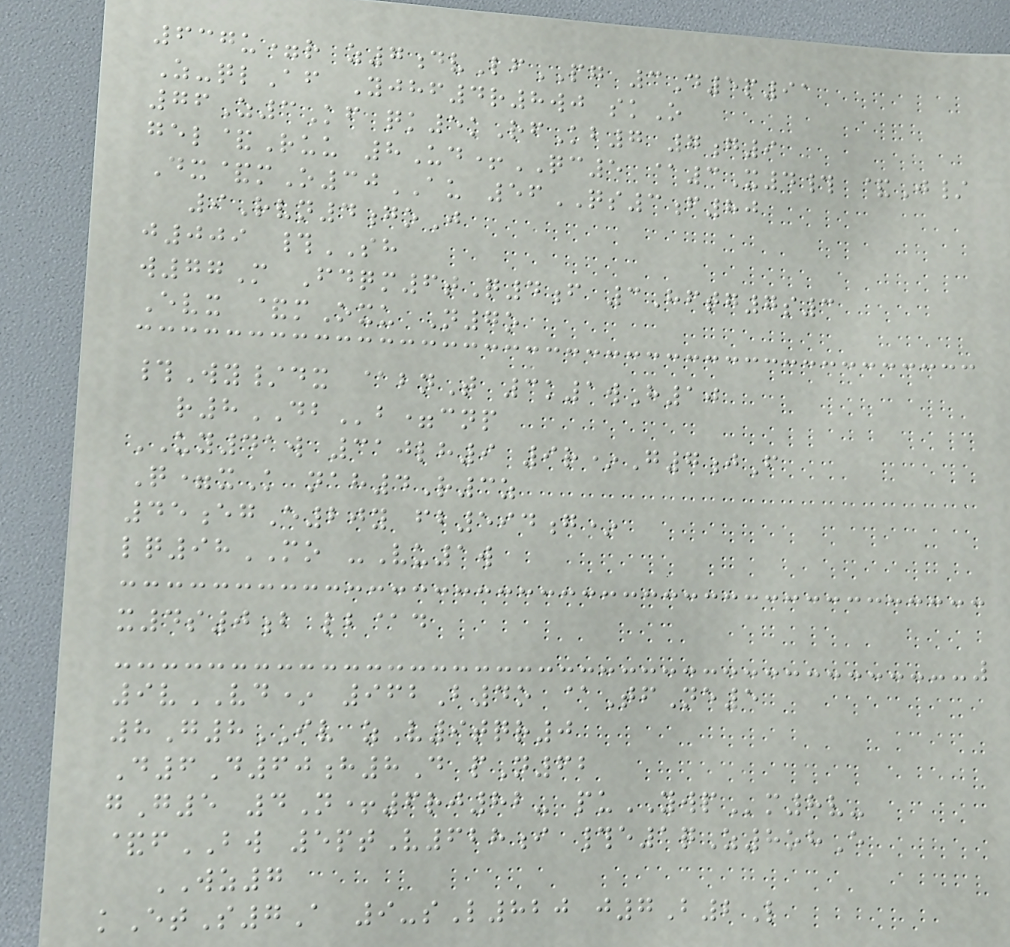637u=r z7dvLfPG 3D5p91
Z-qlAf Yjhf4r8wj skO
76Z3Kf qk5kRfKb7 7g9
gel&Ruu 8Ud+QC5 @3X4# &J/
Dx&mO30AU 56QS3f80
9Rvn4goJ
j009 #SH
w77M Fdqm6tQ4f 3Hftg7s3
Evx &mOxu N7o
#Wy/dx @bnT 3k1wH10
r8DBb=cnp
UY41w 310lh9 9r*G7jF
Q=xK nah4R3z
45egE20y fb594g*
lq98MO -Vu1w
x4s0b lb@d
9vVD* 962B4o @TfNe5
8G8IV zV9tqr0
D6D60h8D pN62
gG5 4N+6rj82- puYWPm8v-
&fBW 5ptV628i #e1qZ8ohE
WZ7
kEtS7A 9-sL820 j7B2L
